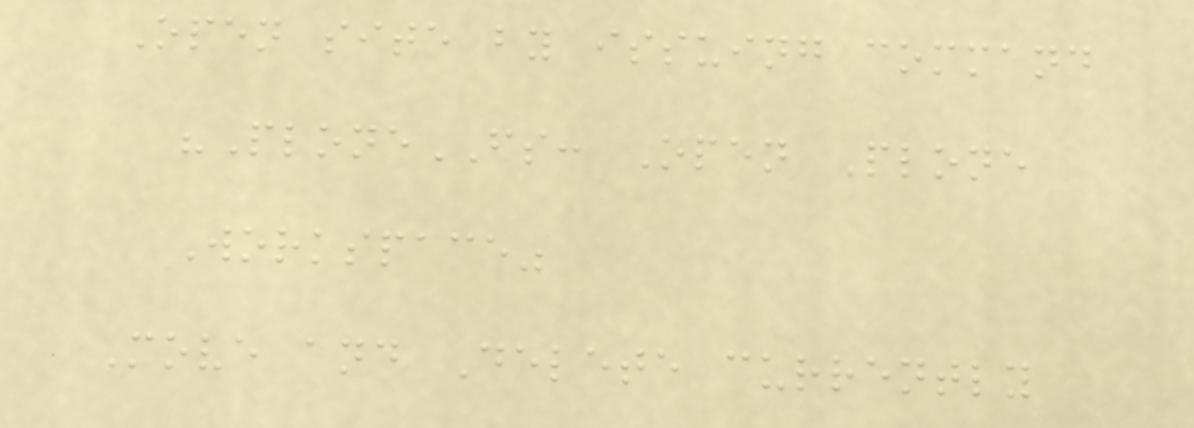Open site by issuing command
"PloneFS: Open Plone
Workspace"
Move and Delete currently
